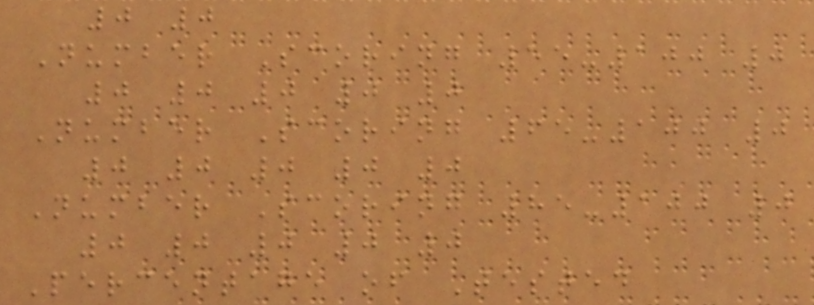0 0
Number Scoring 55-100 0
0 0 0 0 0
Number Scoring 65-100 0
0 0 0 0 0
Number Scoring 85-100 0
0 0 0 0 0
Percentage of Tested
